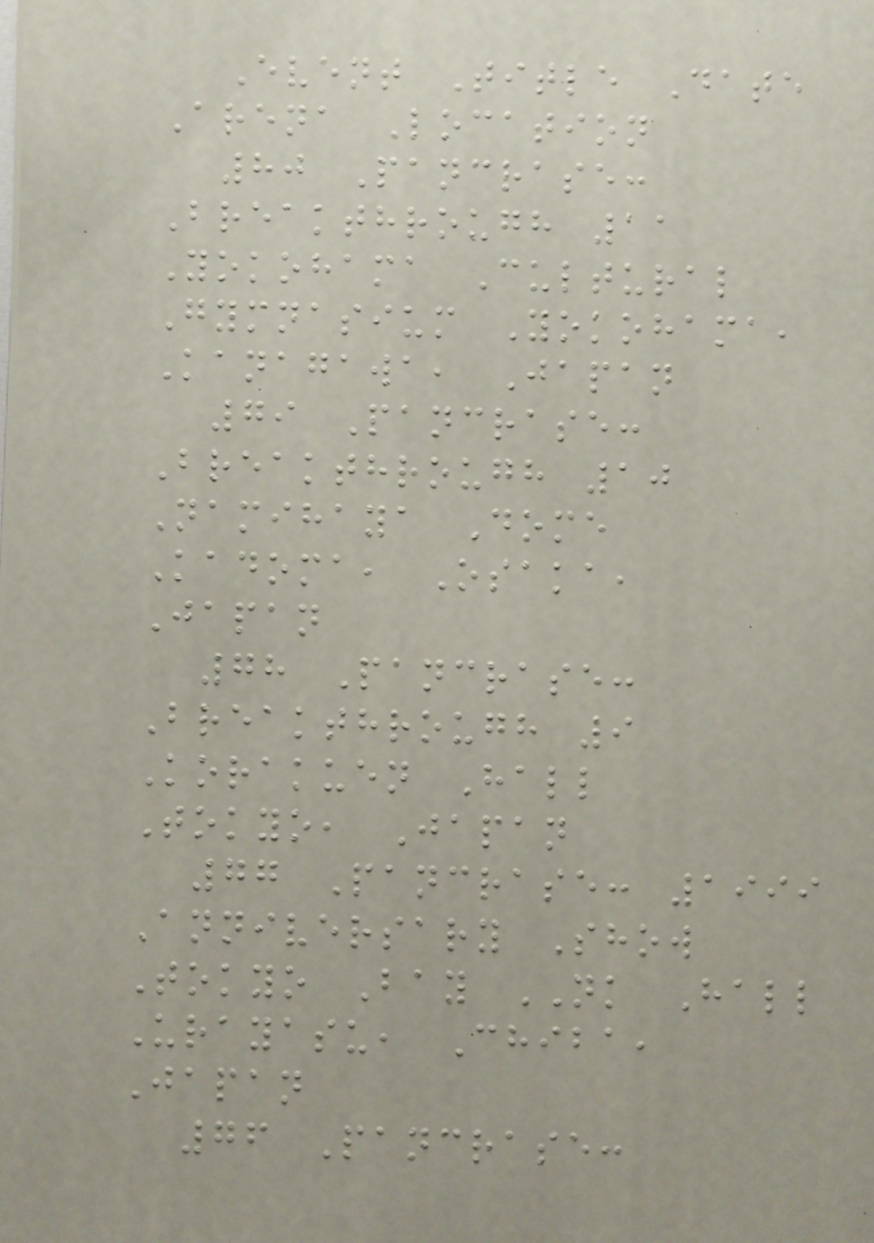Event Title Date
Arena Location
80 Pancrase:
Breakthrough 11
Yokohama Cultural
Gymnasium Yokohama,
Kanagawa, Japan
79 Pancrase:
Breakthrough 10
Namihaya Dome
Kadoma, Osaka,
Japan
78 Pancrase:
Breakthrough 9
Korakuen Hall
Tokyo, Japan
77 Pancrase: 1999
Anniversary Show
Tokyo Bay NK Hall
Urayasu, Chiba,
Japan
76 Pancrase:
